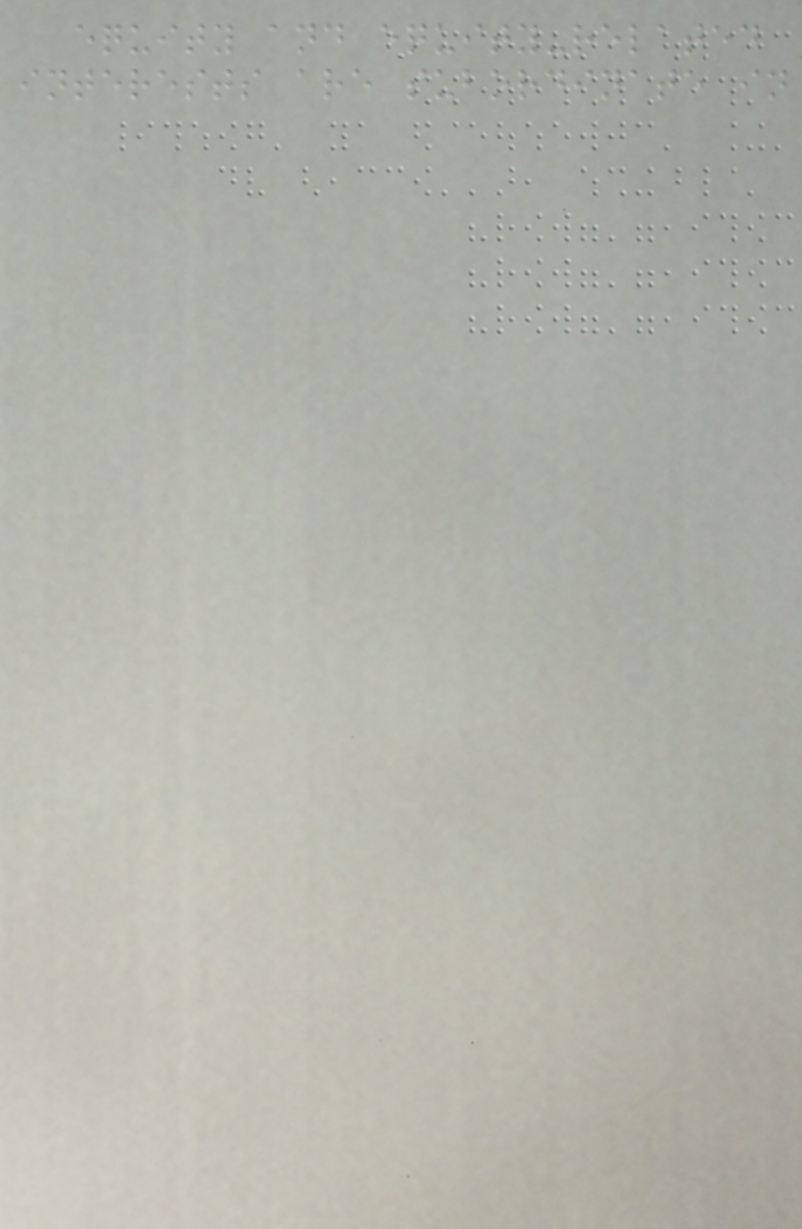equity and equity-related
interests are subordinate in
